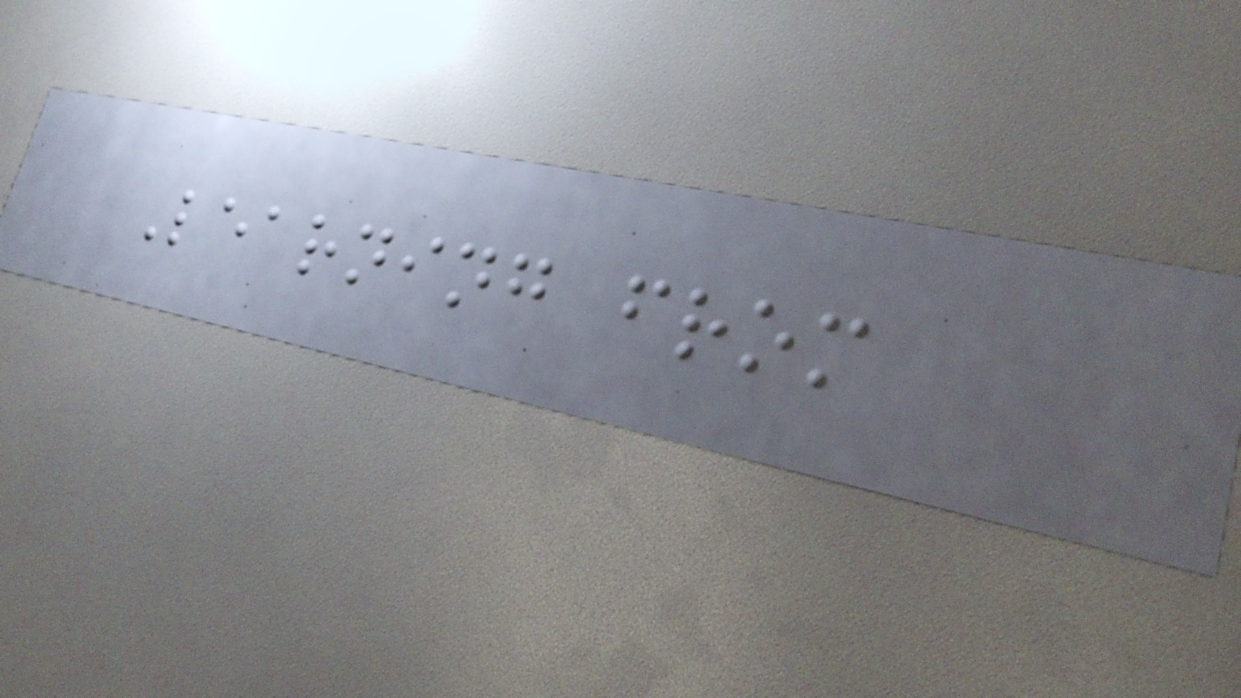Learning from
